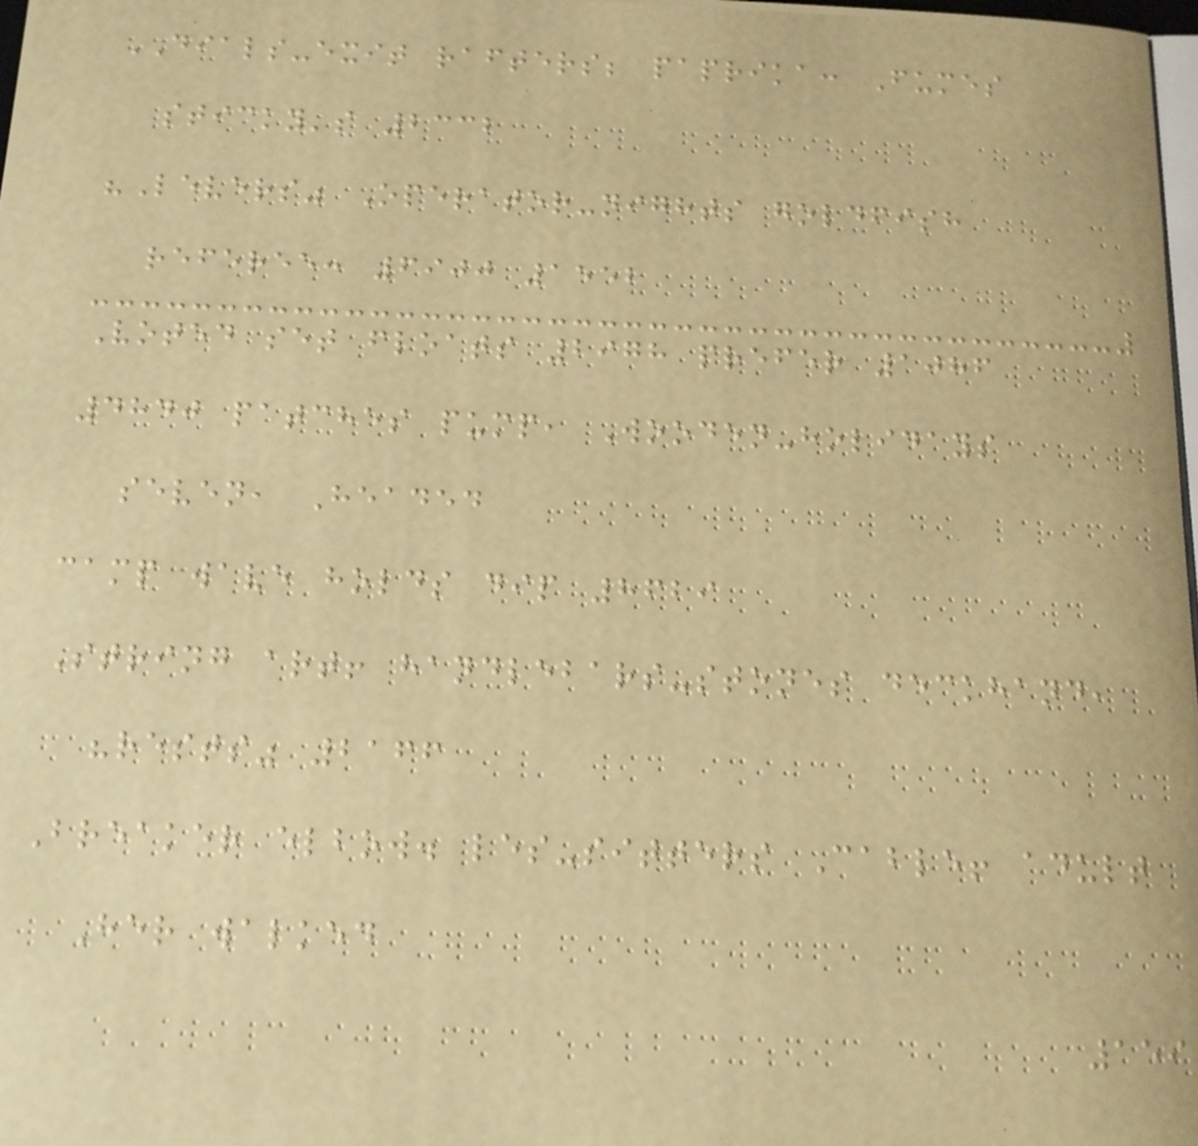DIALS-exit rafters; paprika: Fumes
sticky's 2332
"Levers" Operator-nights goldfish
referee: 6900 1552
Voted set floats 2978 prefer 1086
4840 patches pump, Wooden-holidays
seven, Headed
camp wave holds dip 8629
String art! handlebars-stones deckhand,
"rests" 2166
Breaker elbow. les-sitters Cable! adult
Her walked
159
